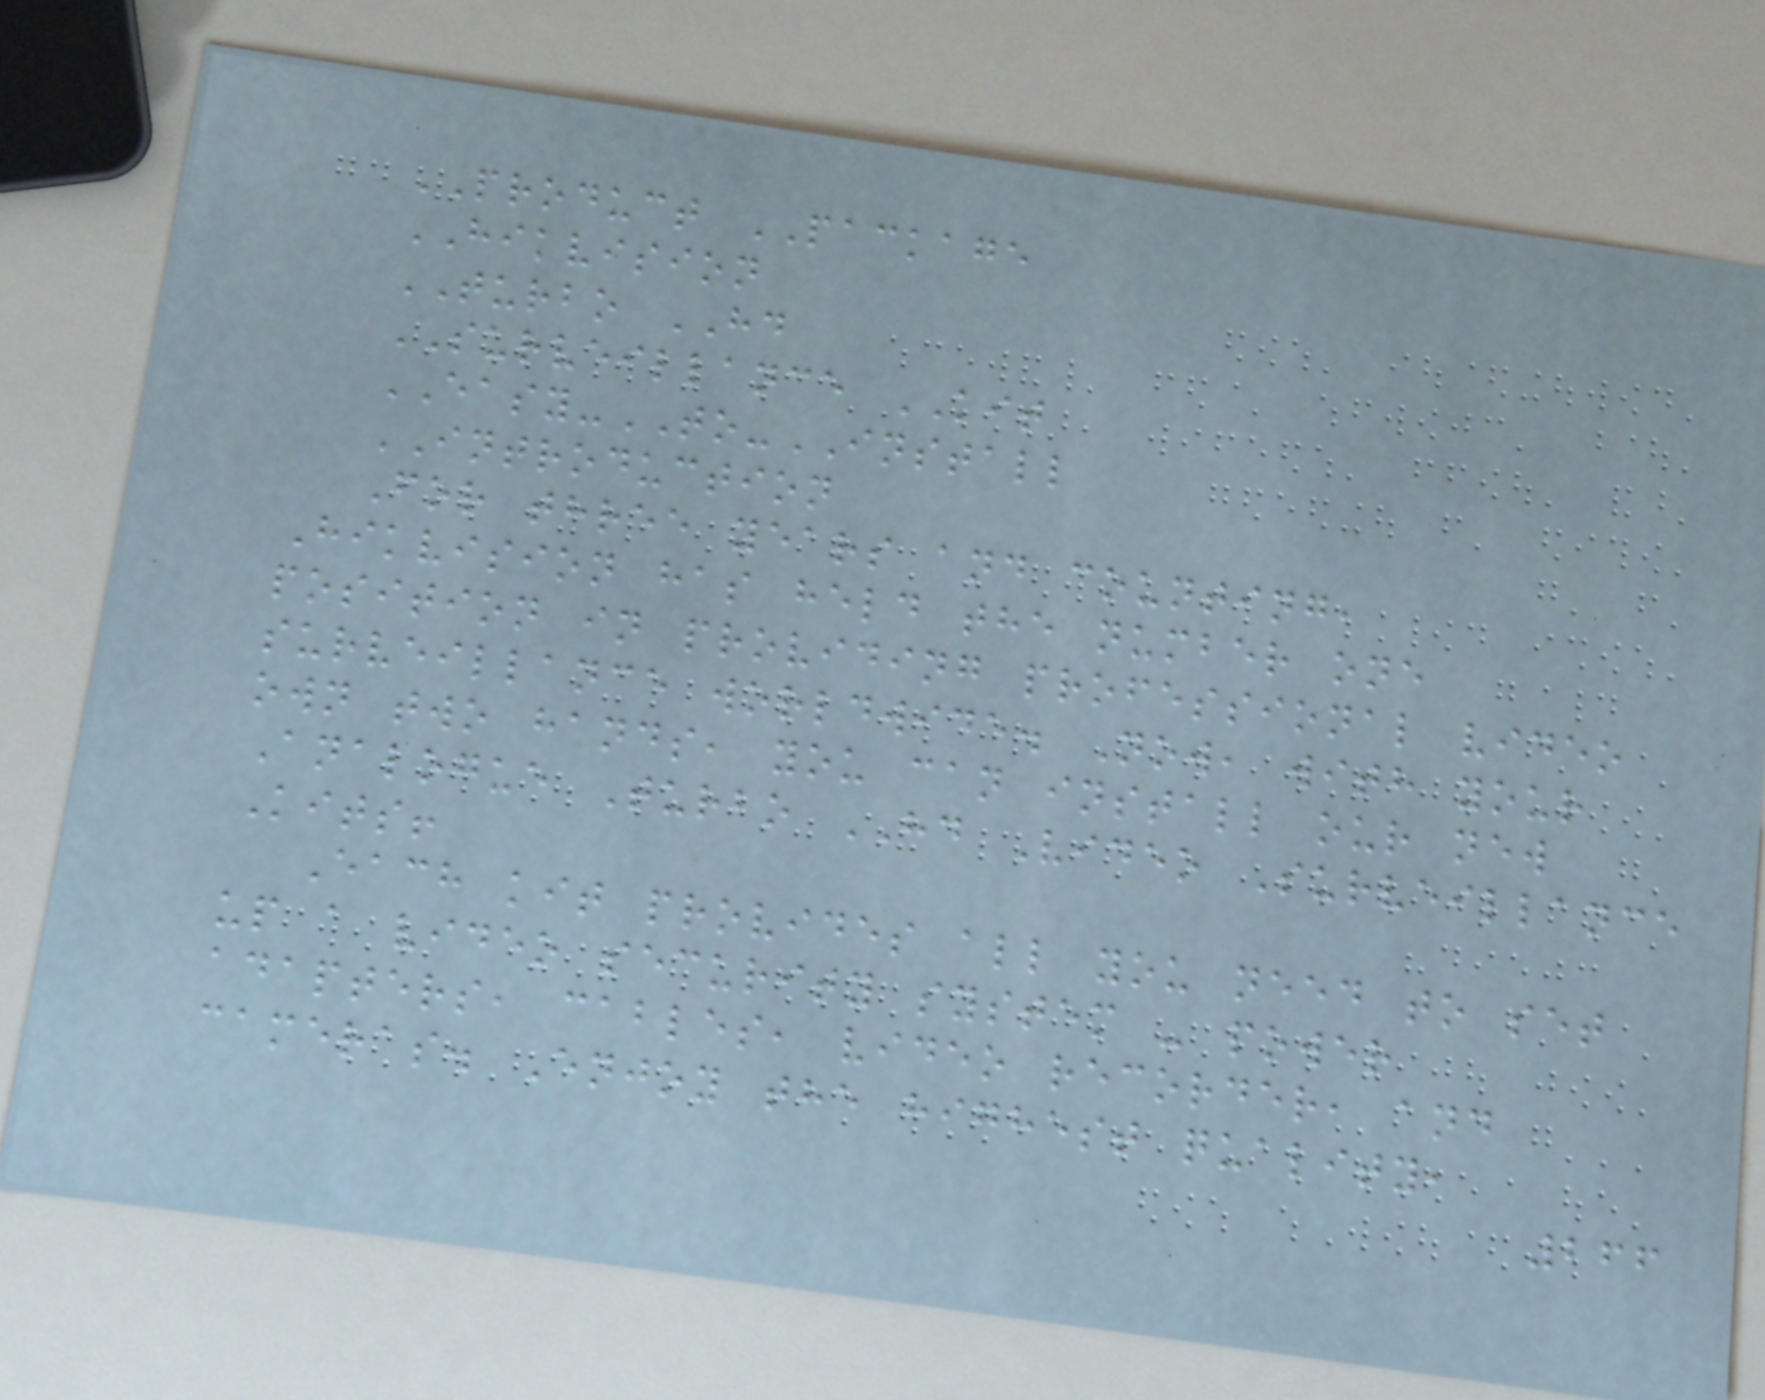PRODUCT PACKAGE
HIKVISION
TURBO HD
SURVEILLANCE KIT
EASY-TO-INSTALL
INTRODUCTION
For three years and counting,
Hikvision has held the number one
position in providing professional video
surveillance worldwide. Now, with your
own two hands, you can install our new
Analogue Turbo HD Video Surveillance
Kits!
Each kit provides all you need to set
up a video security system - power
adapters, cables, video recorder, and
cameras. Enjoy the highest quality,
266
